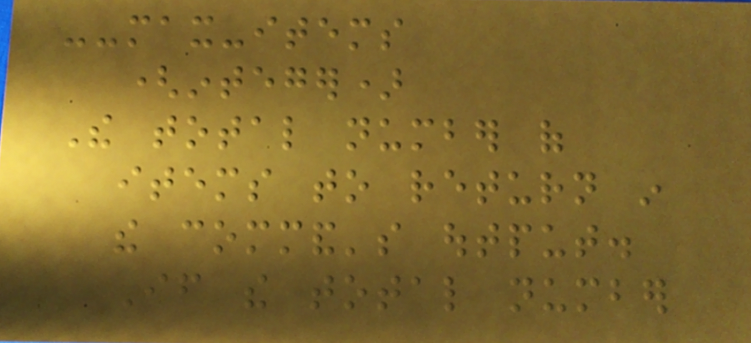--max-items
(integer)
The total number of
items to return in
the command's output.
If the total number
